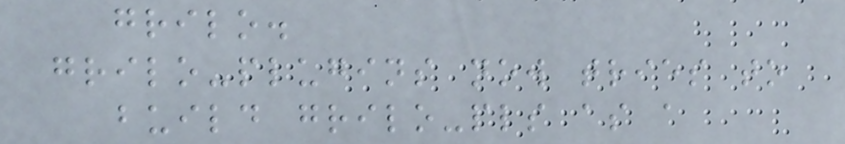grilo.
grilo-plugins now tries to
build grilo-pls as a
